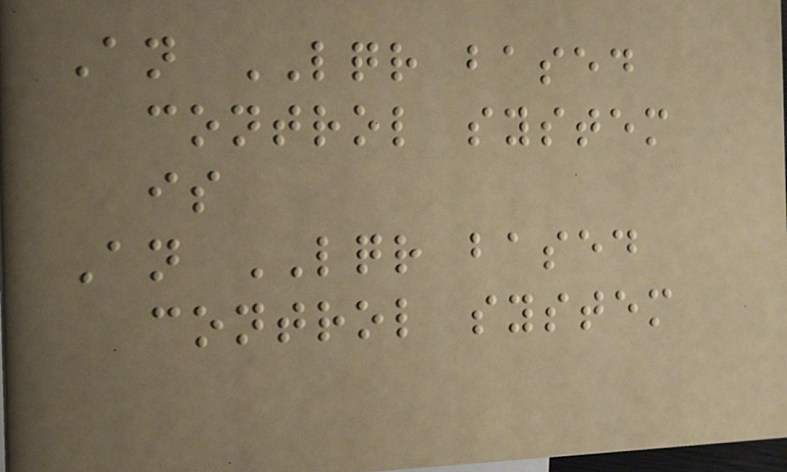An LQR based
control system
is
An LQR based
control system
